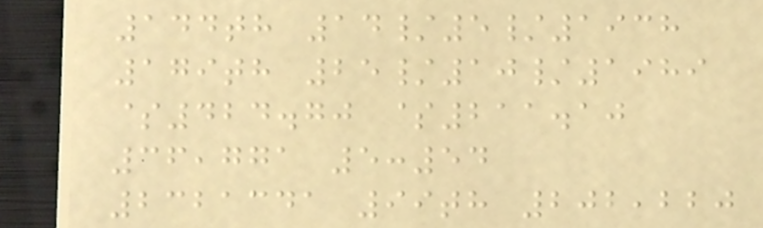144th 14/5/1938
179th 25/10/1989
$424.70 $211.10
36,771 5:54
2321341 99th 202,220
